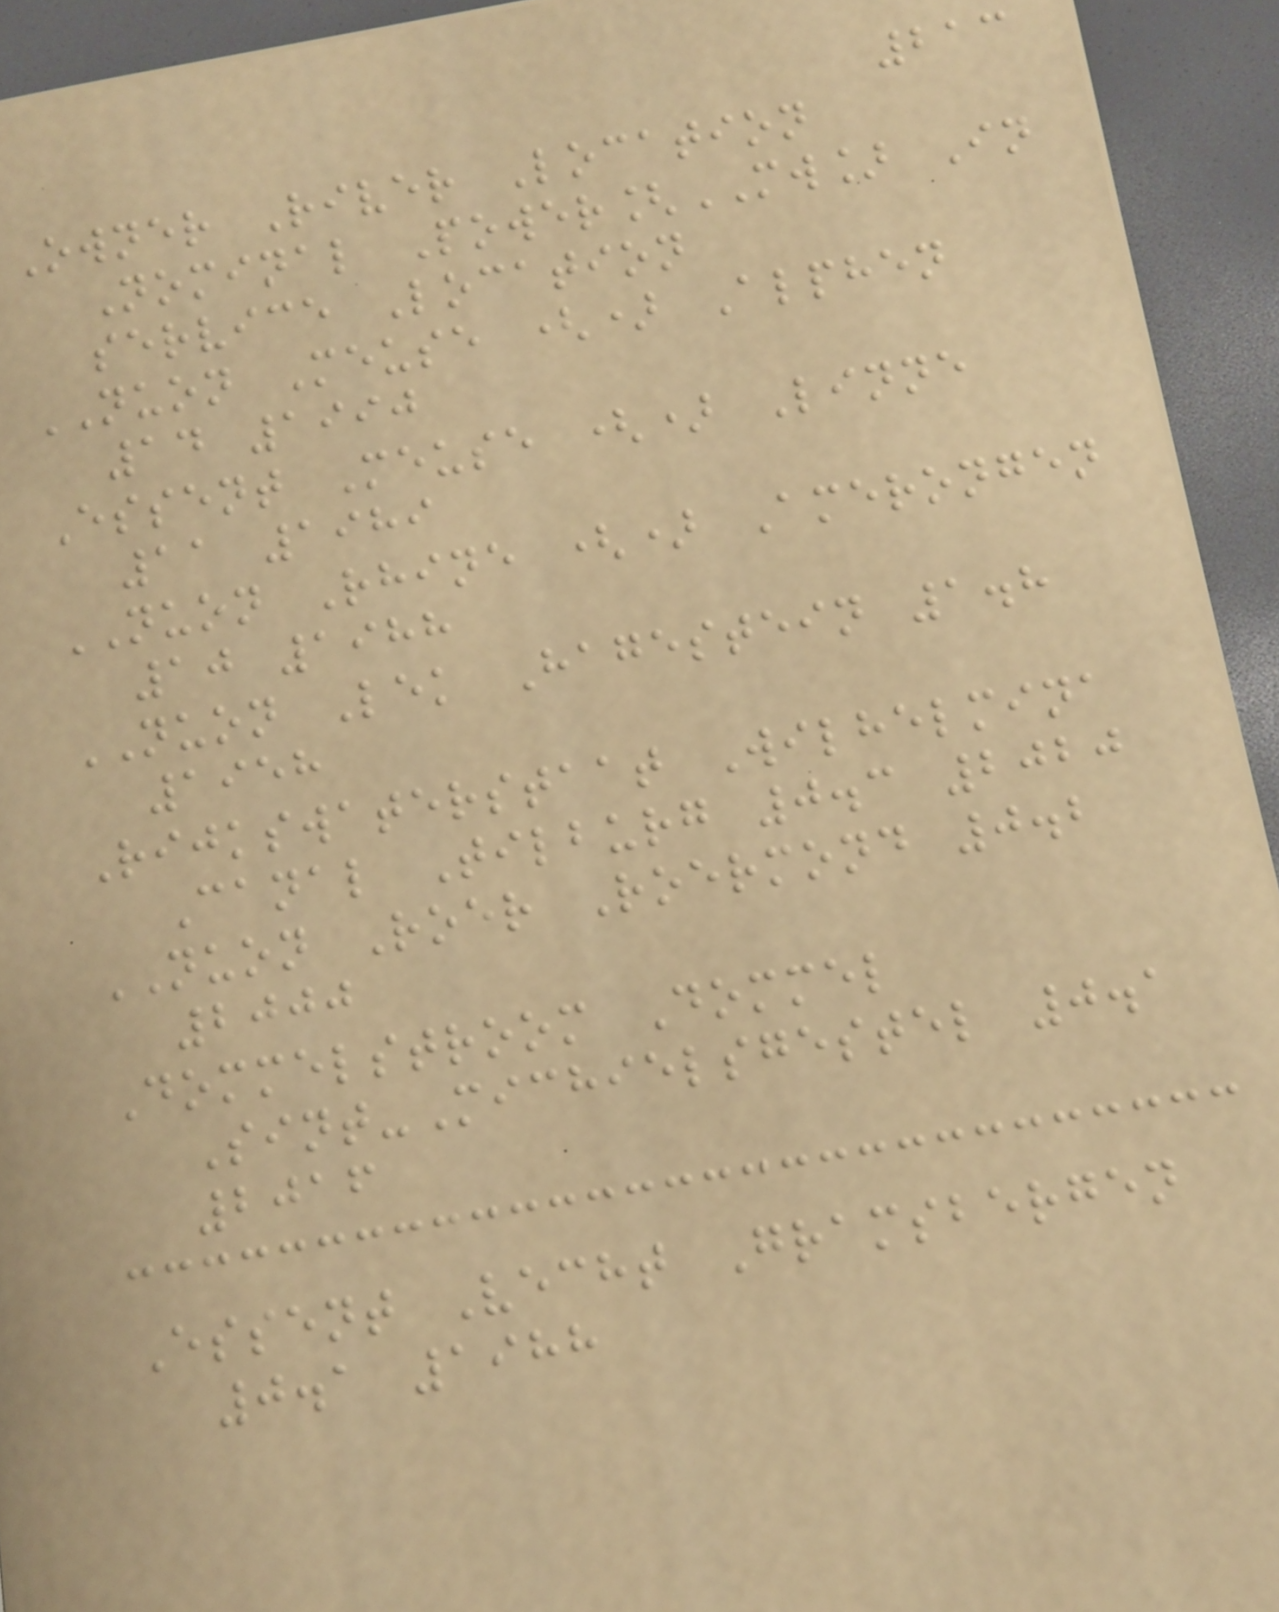213
Owner River Location
Nominal Power[MW] In
service Location
NUON Meuse () Alphen
14 1990
Essent Meuse () Linne
11 1989
NUON Rhine () Amerongen
10 1988
NUON Lek Hagestein 1.8
1958
Rijkswaterstaat Wilhelmina
Canal Tilburg 0.3 2020
NUON Roer Roermond 0.2
2000
Dommelstroom Dommel
Sint-Michielsgestel 0.1
2016
Essent Vecht Gramsbergen
0.1 1988
